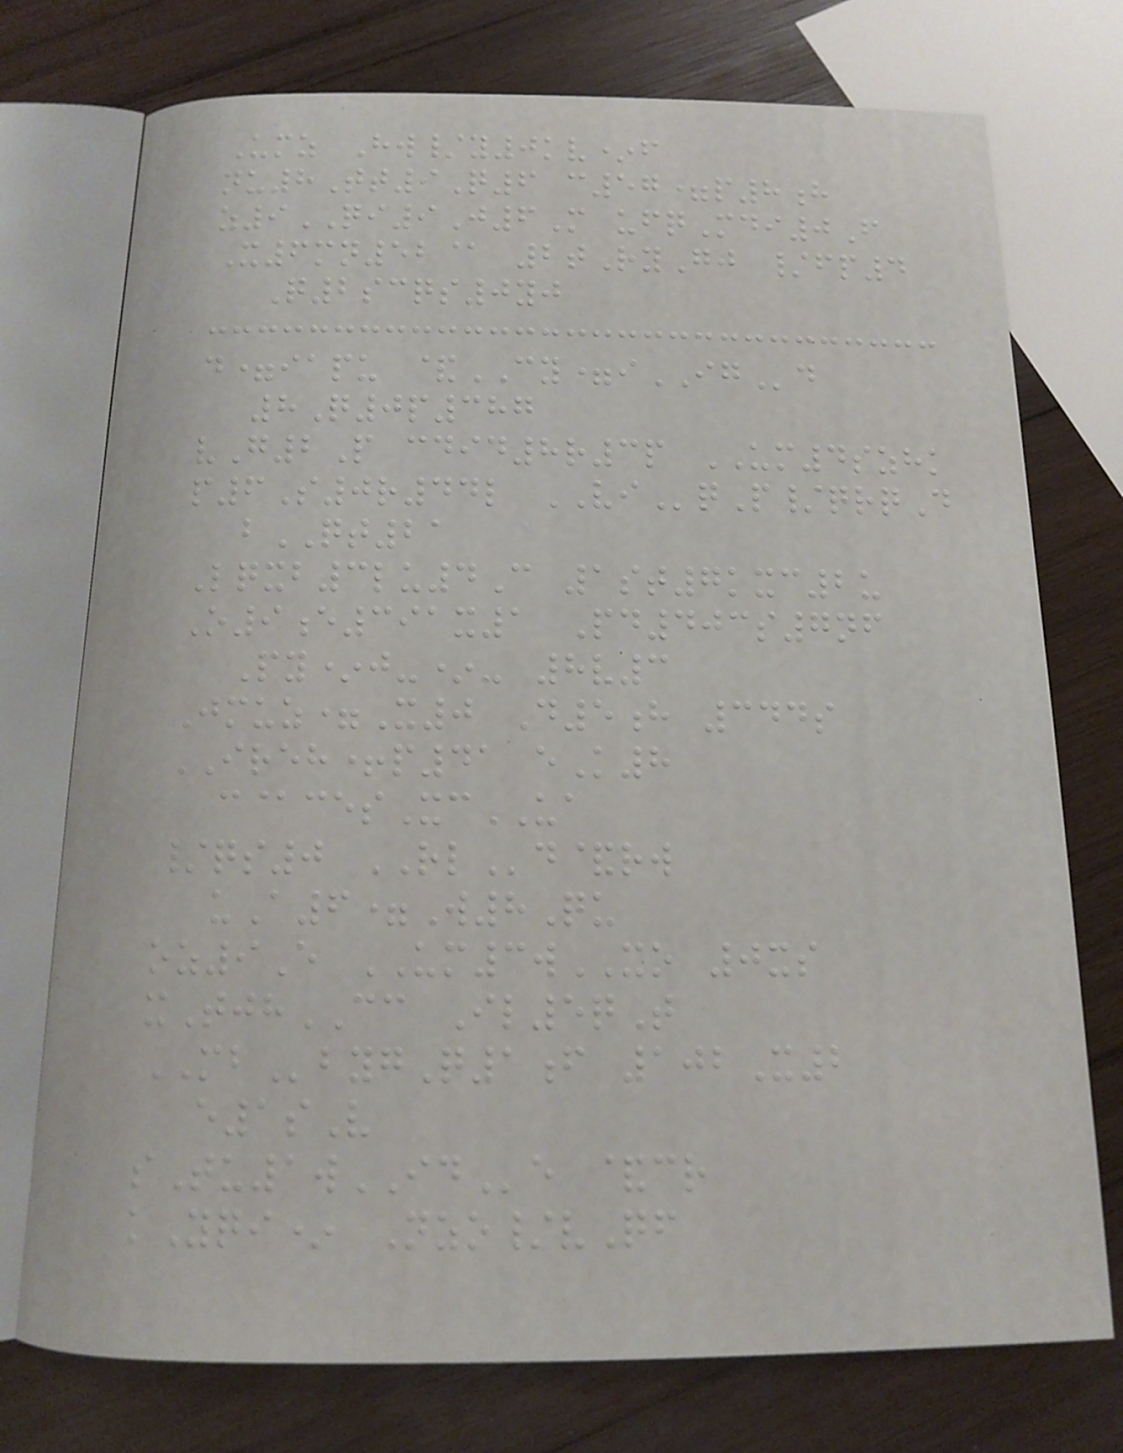Umz Hw/y0kv*f
nu8Tt9Q6 c57=p8h
z9QI9J6M ufqMdi0F
X6mn52@ 2tRyGj /fp4
Q2scqs0yj
d=iapu &CY=iIGd
8Q0p387
vG2P cdid8r3p UM4szhk
p6S0r44l VIqP/qrqD
bQT21
Lqxb3lu4C 1st7kxc2u
O9e391x1 Pd403s7nf
Py*j-*- 8v3
Jmuz=X0 D5h 344s
IREH+p41 eK8
c@cesXcUA
/qs0 RLd&rw
uA6=W8Qu
oz9E UM3wXO 0xs
xTjhCC Il5qT
MBbygQ1f 102X2
e1sV
sTu1wIDe &cr
kYqi* Nzo/vQf
